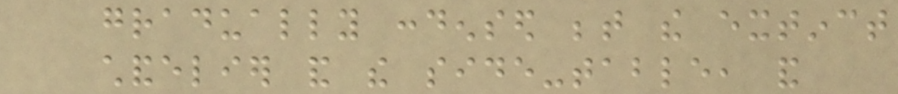gradually condensed between the extinct
chandelier and the side-table, and
